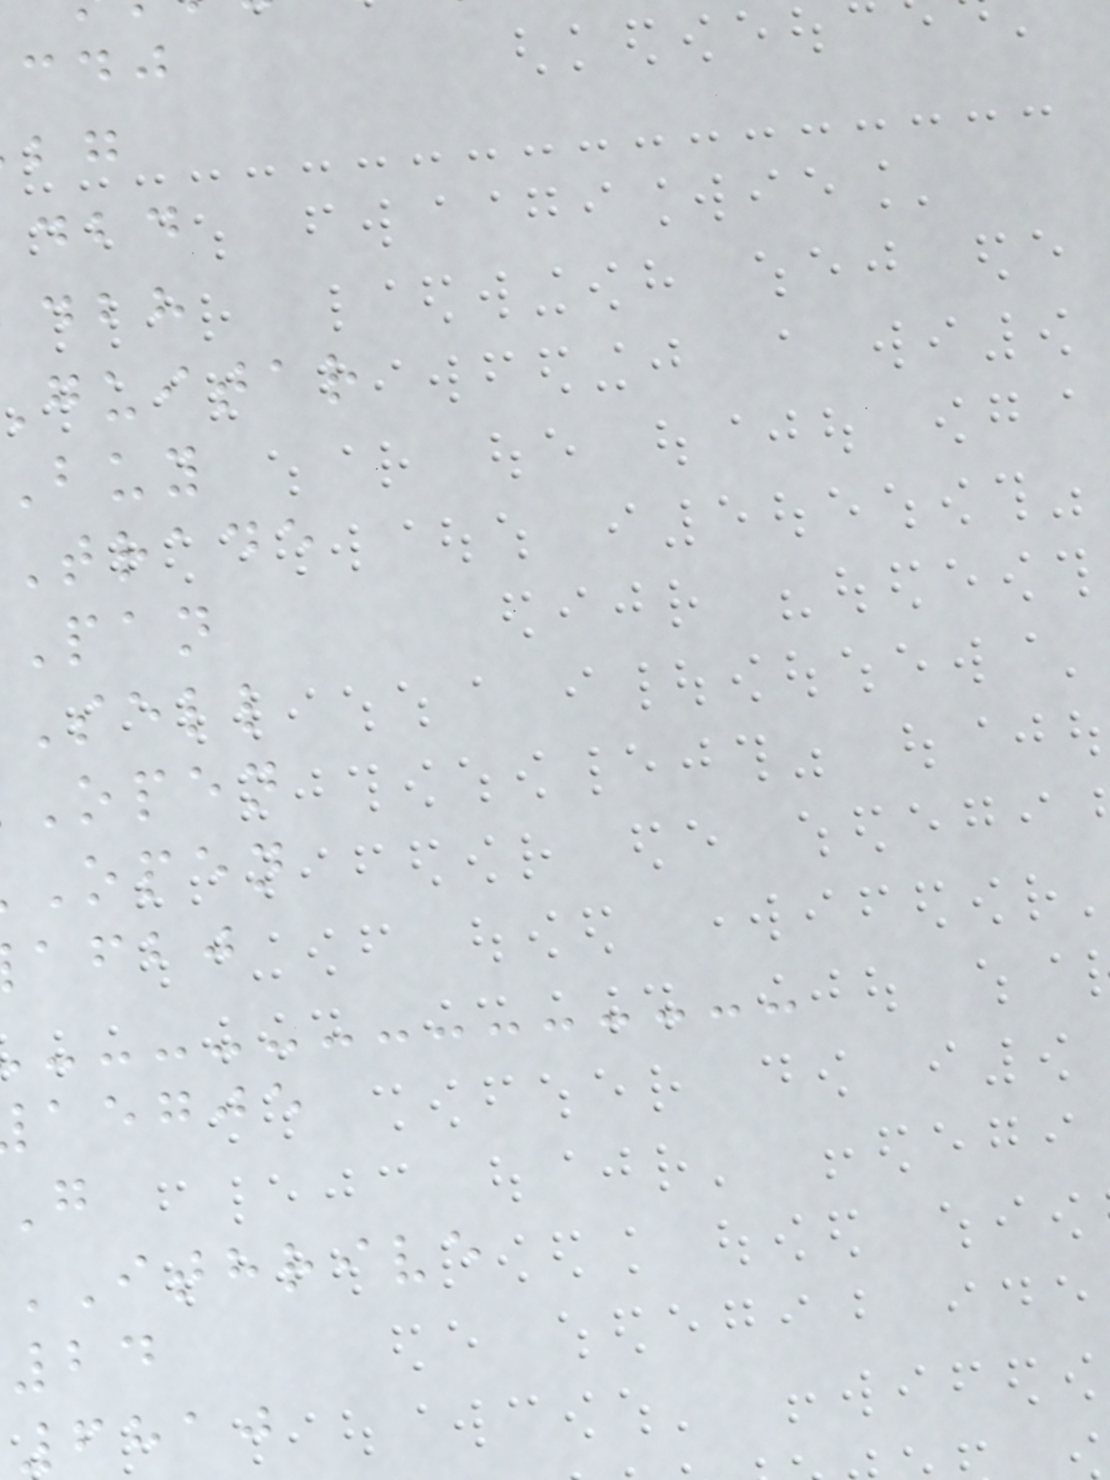guitar
trade
sell
open
open
afbj
aegje
ITHRIVE
24
6810
